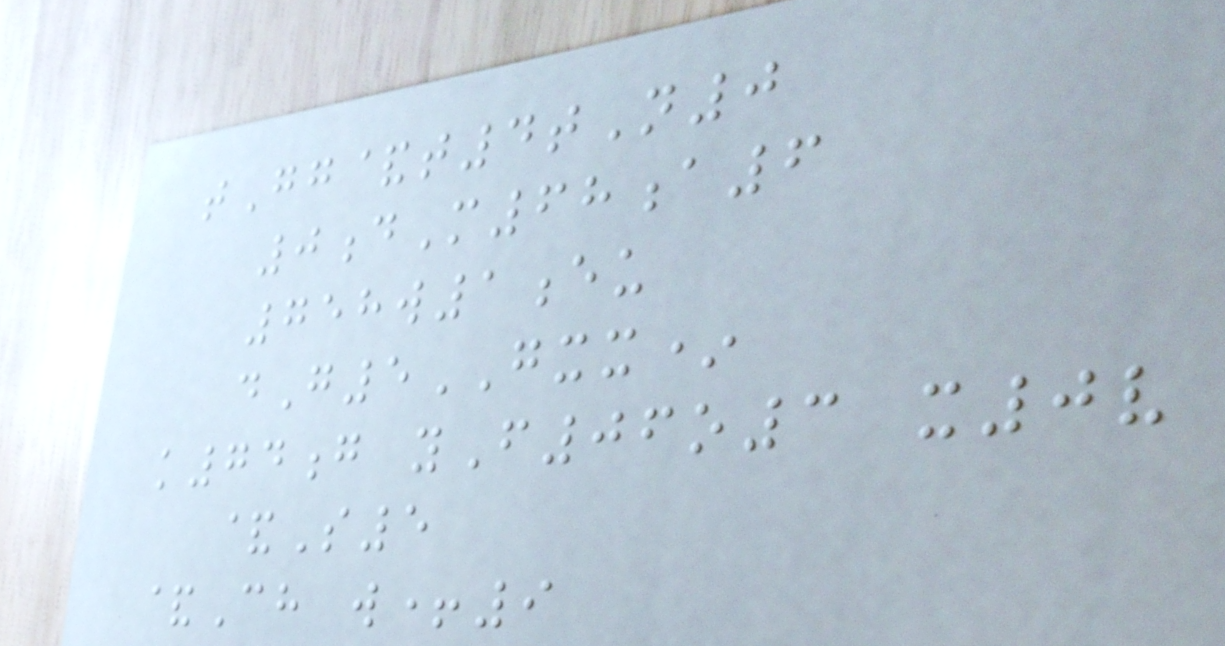tGg&t4tN0
0dM68a6
758w1eu
dG5GXX*
k74g yF06o3 x0v
&S5
&Ch w+9
